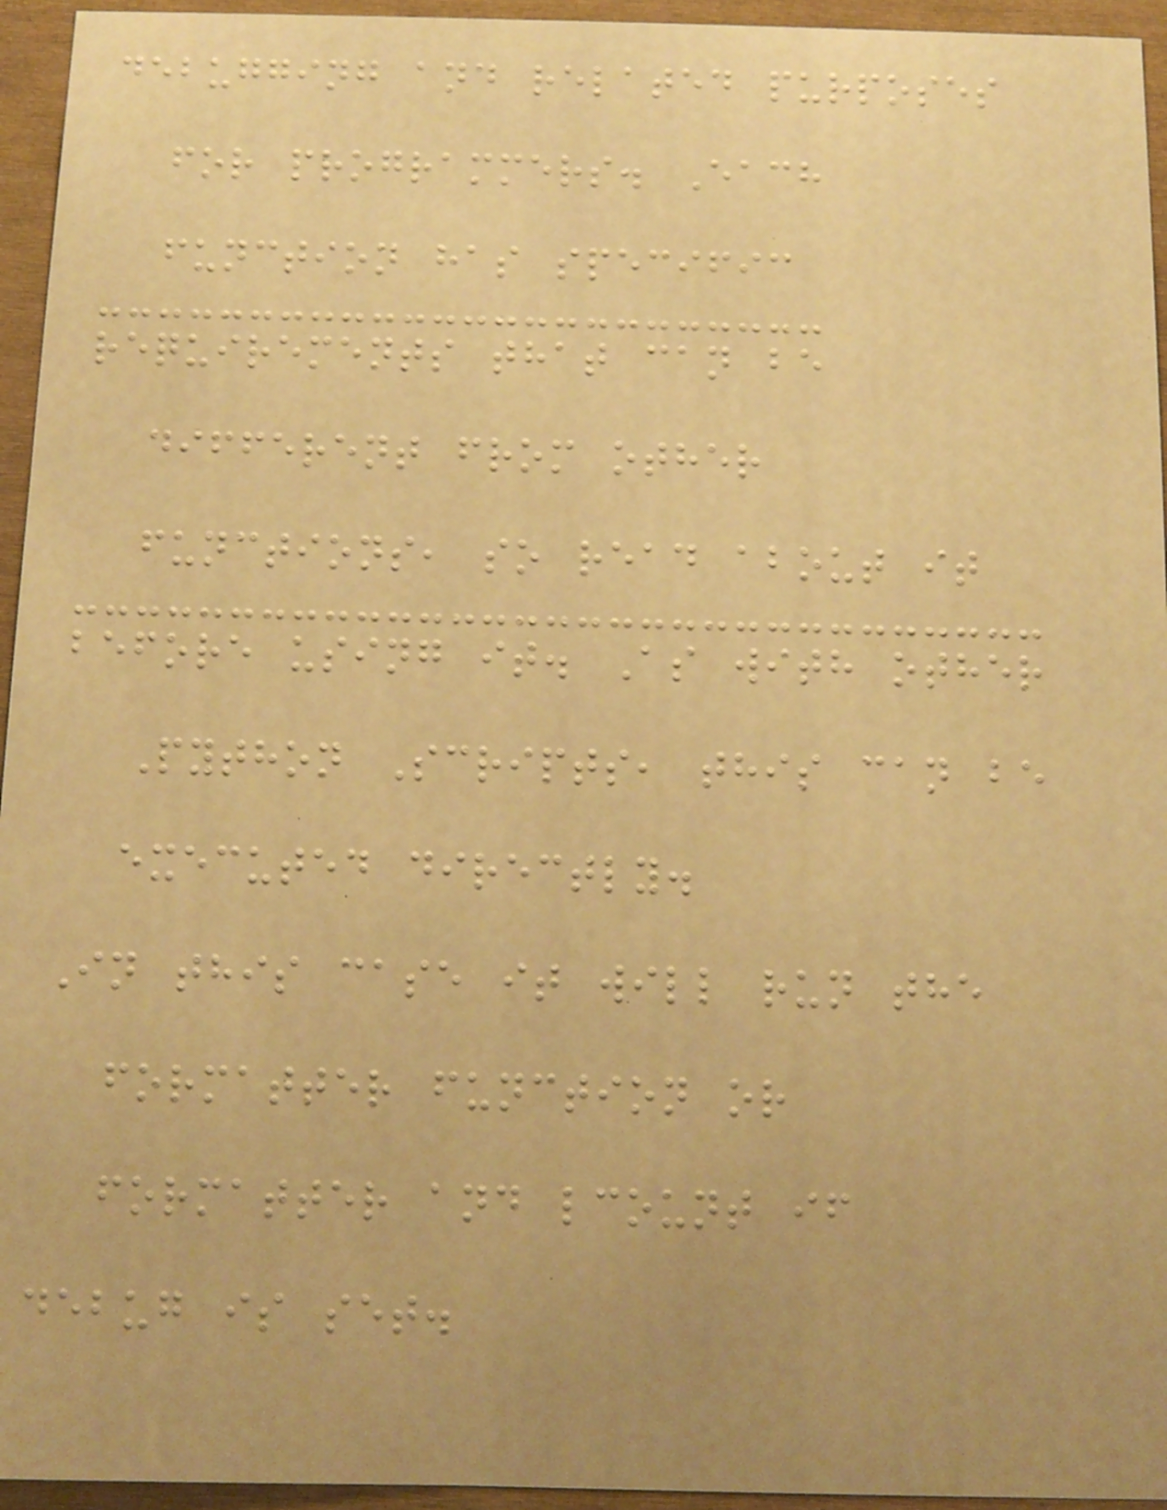debugging and related purposes
for programmers. Each
function has specific
requirements that can be
different from other
functions, so read about it
before using it. As with other
Python Scripts, this can be
executed directly.
In this case it will run the
formatter function or
formatter and lcount if
debug is set.
